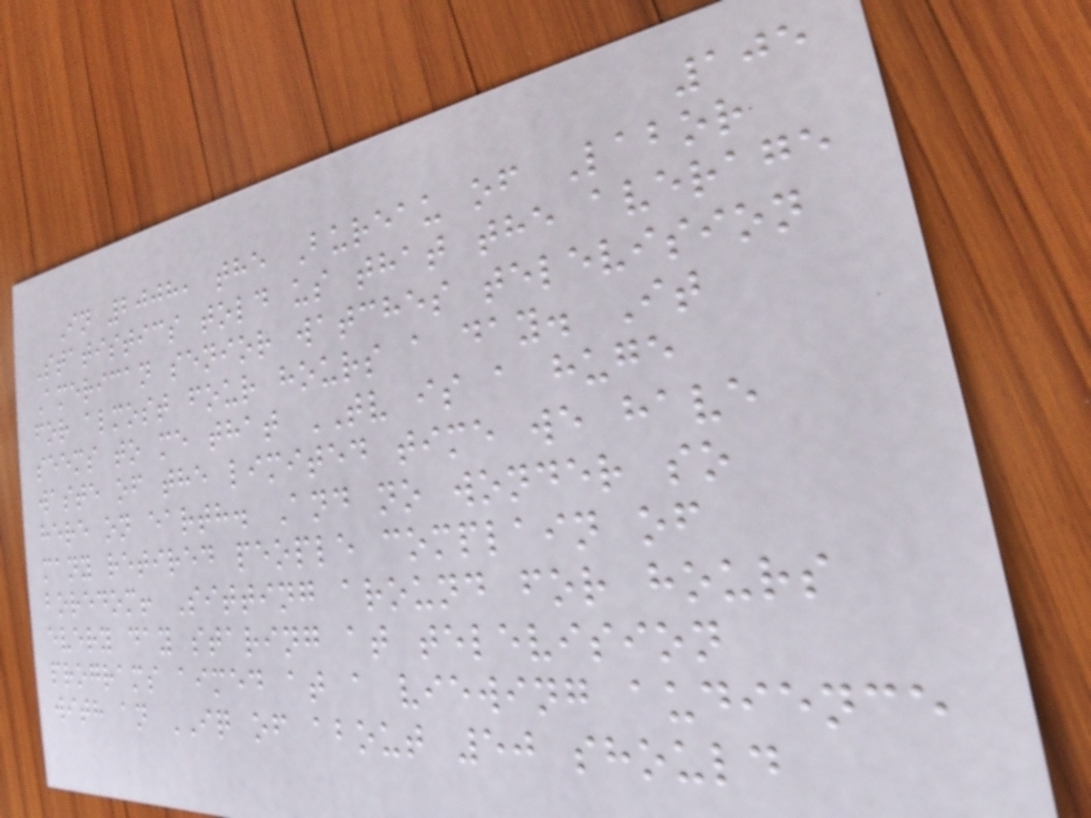105
In 2008, the Bureau of Labor
Statistics told us that the average
American senior watches television
for almost four hours a day. It
seems to me that TV is a huge
waste of the limited time we have
here on earth. And no wonder so
many retired people complain of
boredom! Sitting around for hours
every day staring at television
programs aimed at a viewing audience
with an IQ of about 50 should
